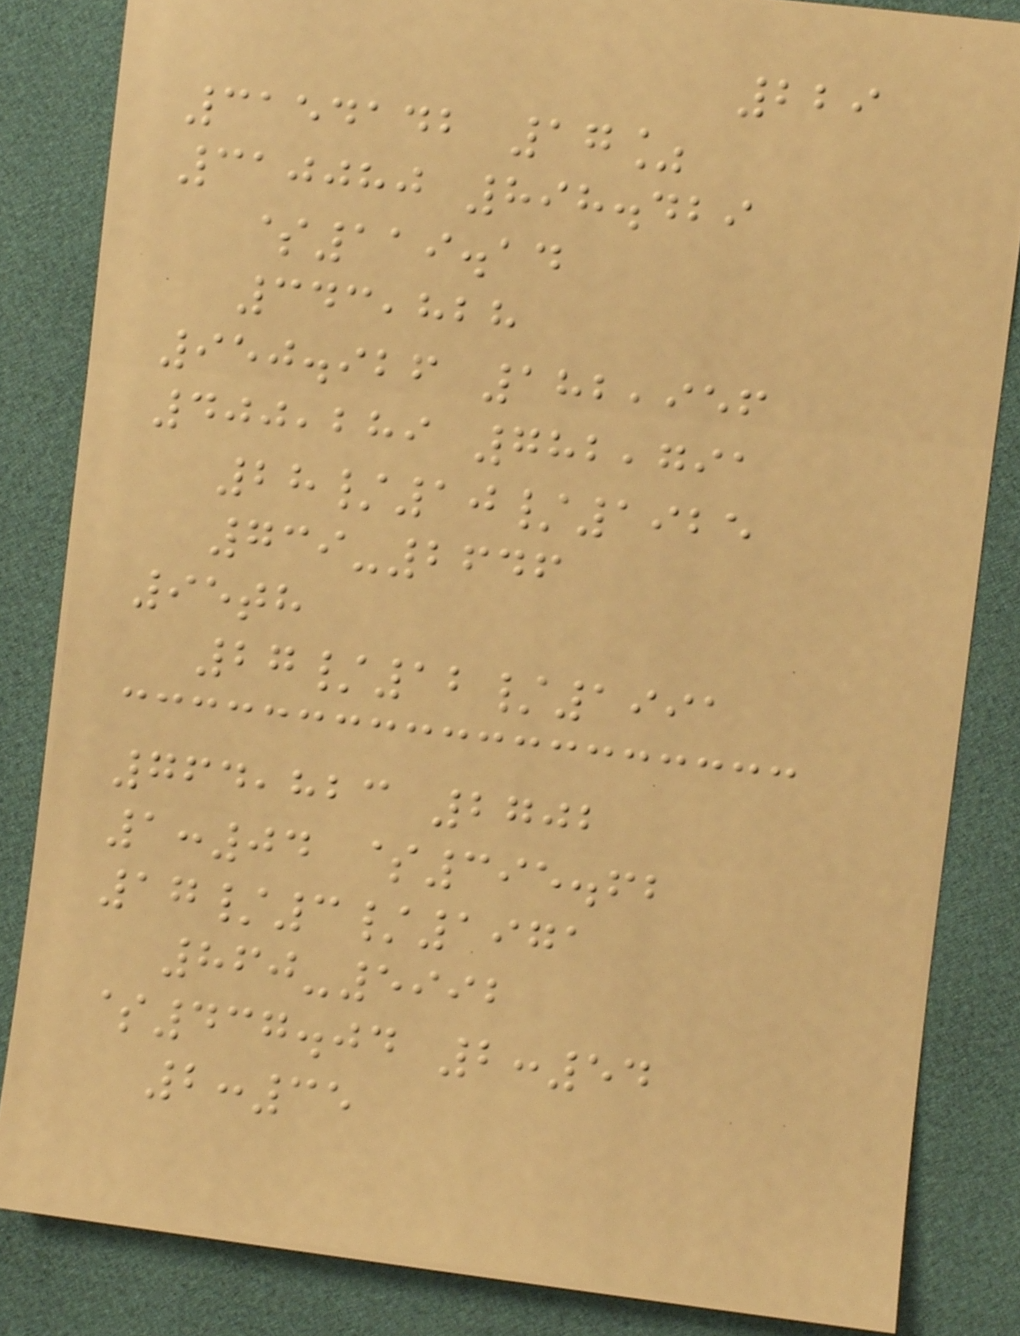229
3154142 17%
310080 898.429
$119.14
343,828
950.926 182,956
400,289 782,791
28/10/1925
739-2646
95th
27/12/1991
764,823 2702
1:04 $395.62
17/3/1971
860-5992
$437.04 2:54
2:35
